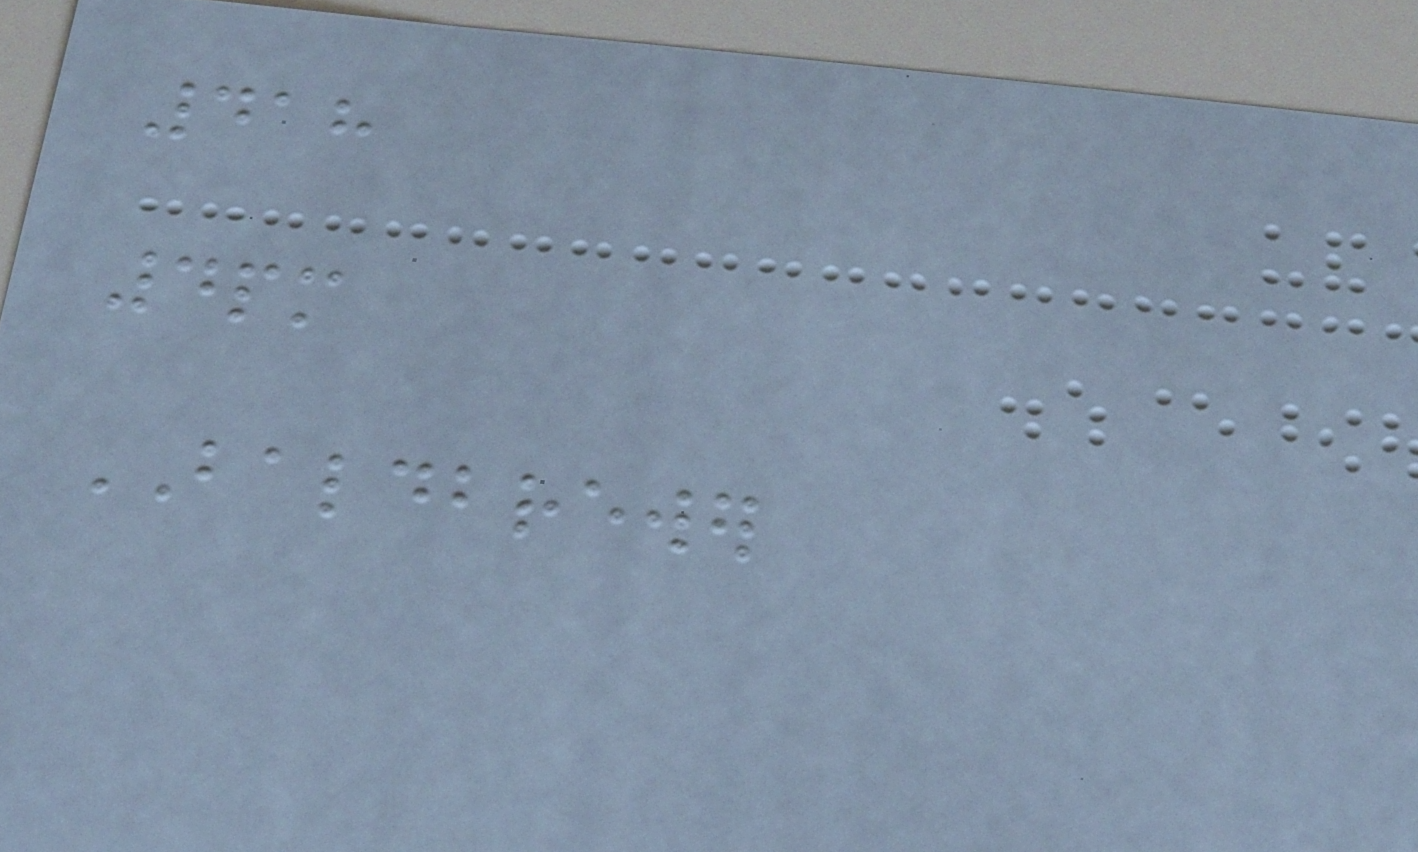418
4pm
BALDBREWER
